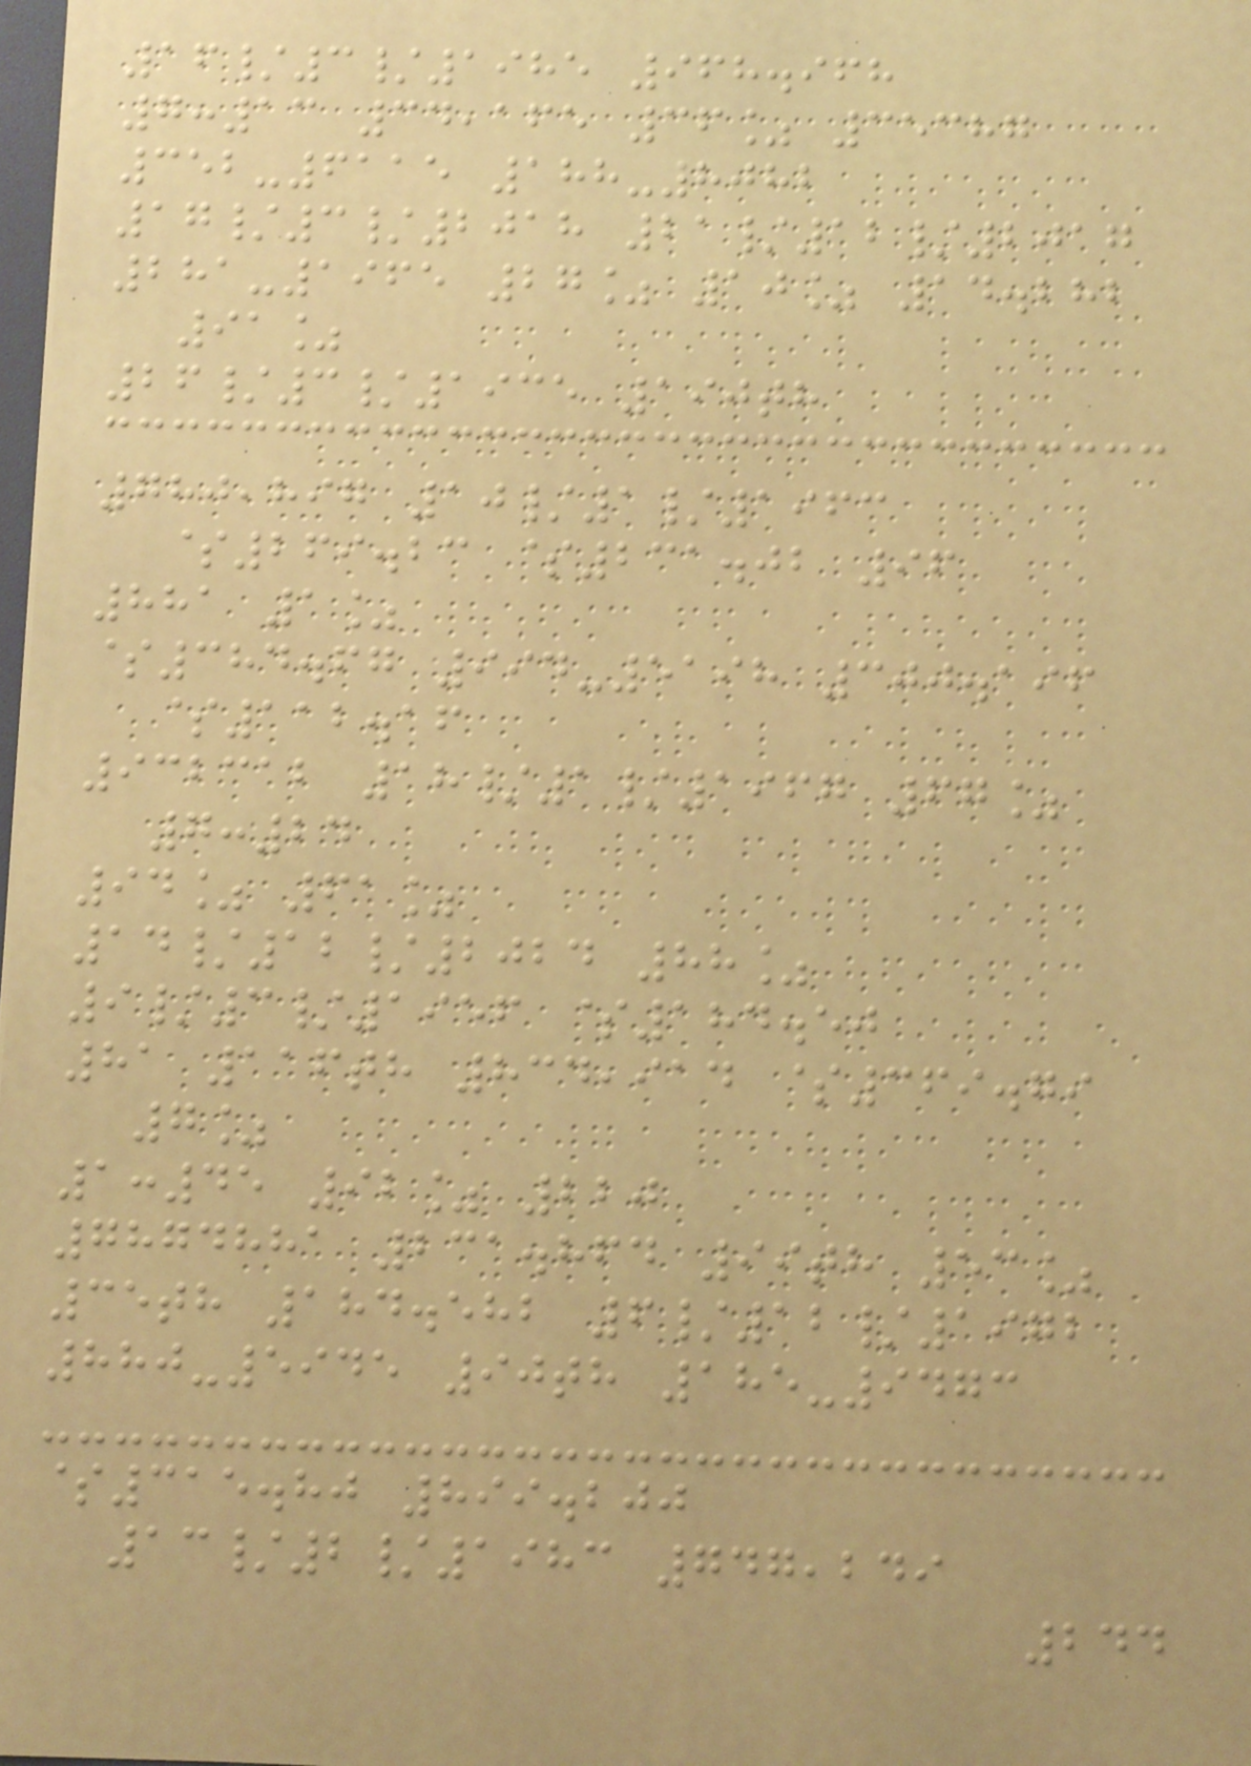16/3/1985 968.968
7:13 34,165 36% 35387
352-6115 188-8082
17/3/2018 21/12/2017
281-1965 27% 10% 14.282
91%
26/3/1935 190th
780,897 10/1/1963
$269.23 $231.02 96
881 1%
$384.67 994-5198 300.196
$112.16
932312 18/1/1967 67%
7:24
94% 61%
14/12/2024 88%
9/3/1956 $184.50
81 116th 834,914 $369.79
7%
1:45 92% 220
7874881 231.864 99th 53%
35th 184.582 6/12/1972
880-5945 90th 185-9473
$315.80 899.200
13/2/1983 747,249
244
